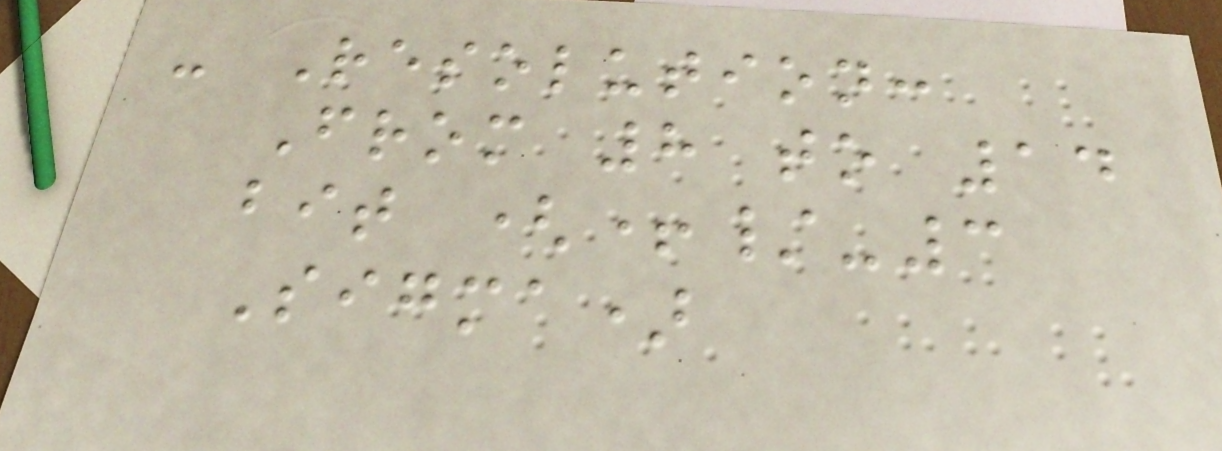- Resolution:
From 8 to 14
bit (+/-3
Sigma)
